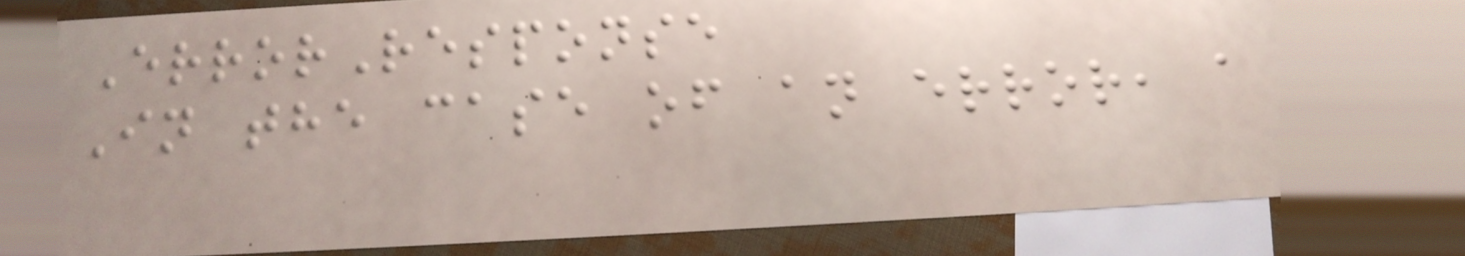ErrorResponse
In the case of an error, a
